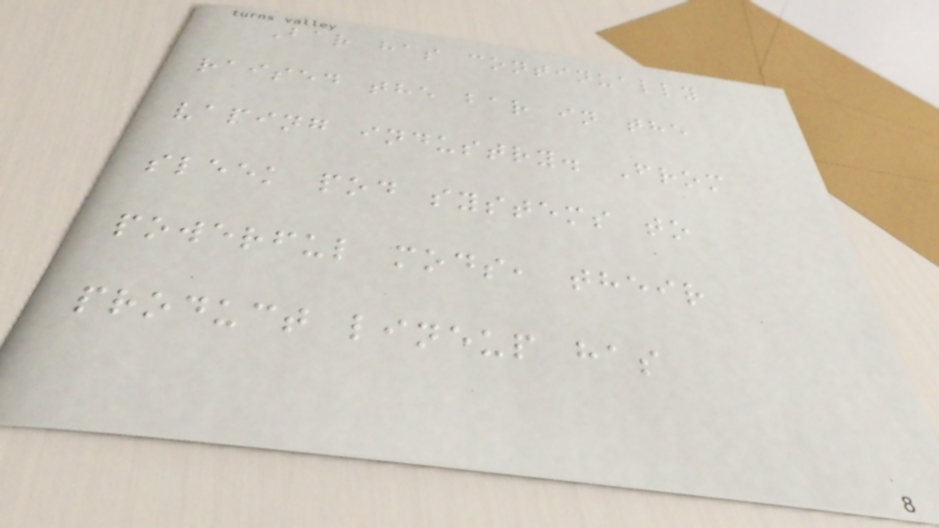Bar has continually
raised the bar in the
vaping industry. From
sleek pod systems to
powerful mods, their
product lineup has
